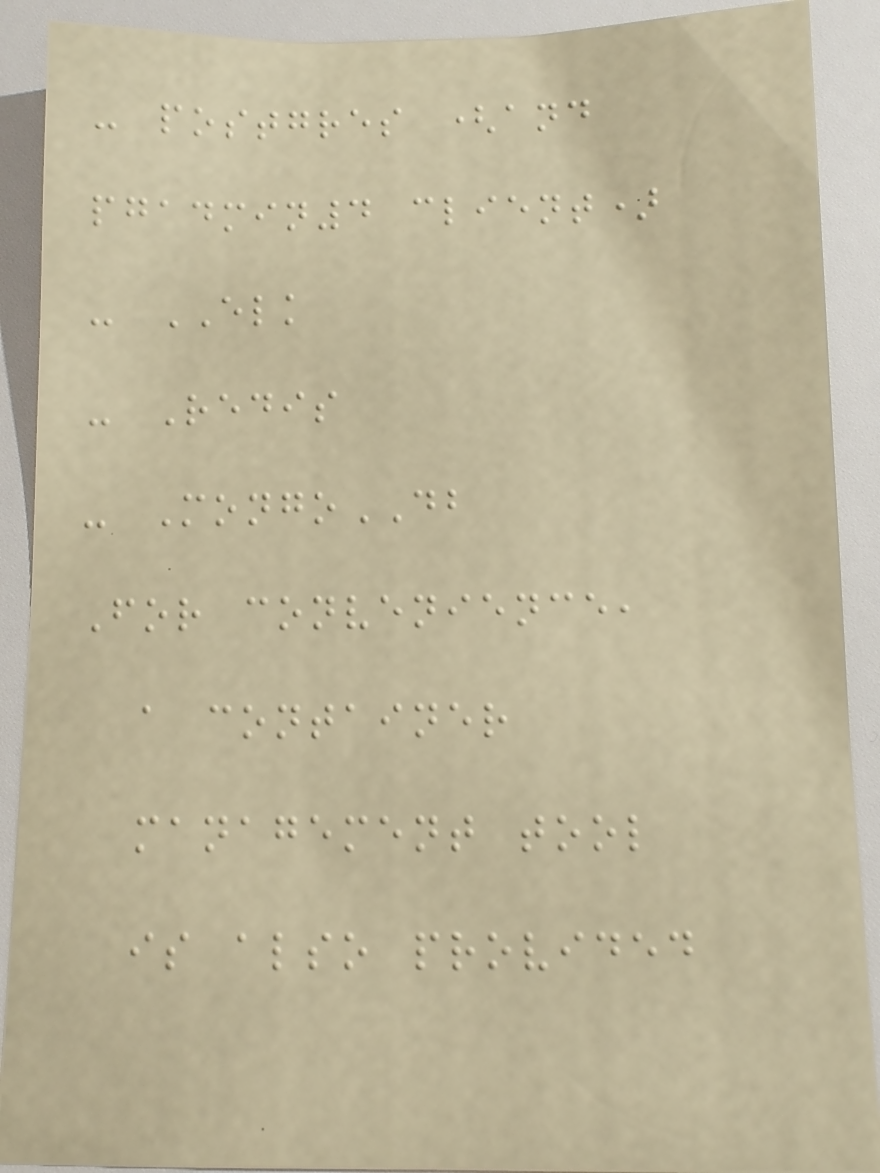- postgres (and
pgadmin4 client)
- ELK
- Redis
- MongoDB
For convenience,
a container
management tool
is also provided
